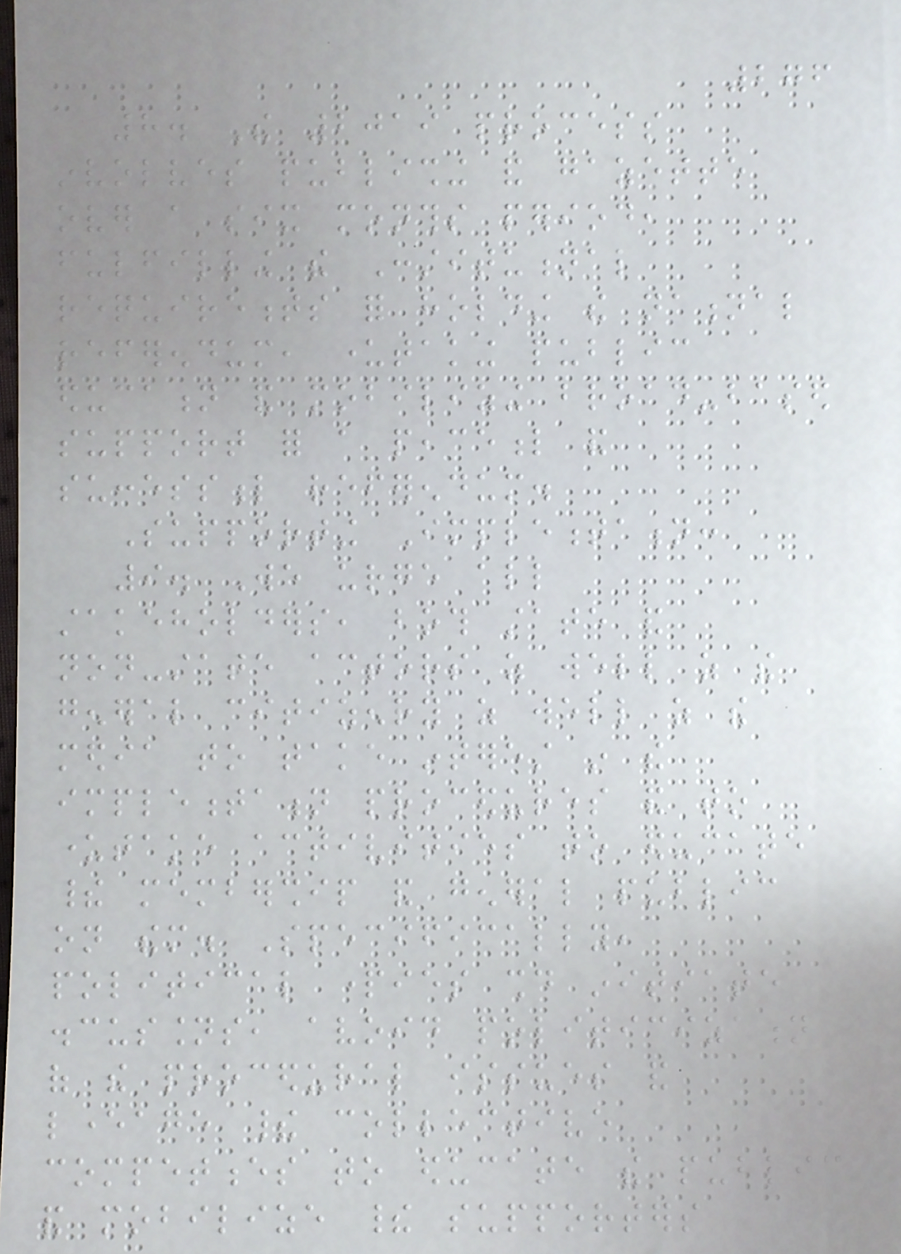276
8. The 2019 process
involves publishing and gazette
over a six months period,
fulfilling the Constitutional
requirements for holding the national
referendum, undertaking public
education and mobilizing broad-based
support for a peaceful and
successful referendum.
Supporting Implementation:
9. We urge all
stakeholders, both state and
non-state actors as well as the
general citizenry as well as the
media to take interest in the
implementation procedures and to
undertake activities to educate
their membership and general public
on them. Specifically,
political parties should initiate
discussions, avoid politicization
of the procedural issues and
leverage their collective
competences to educate the public
and mobilize their supporters
